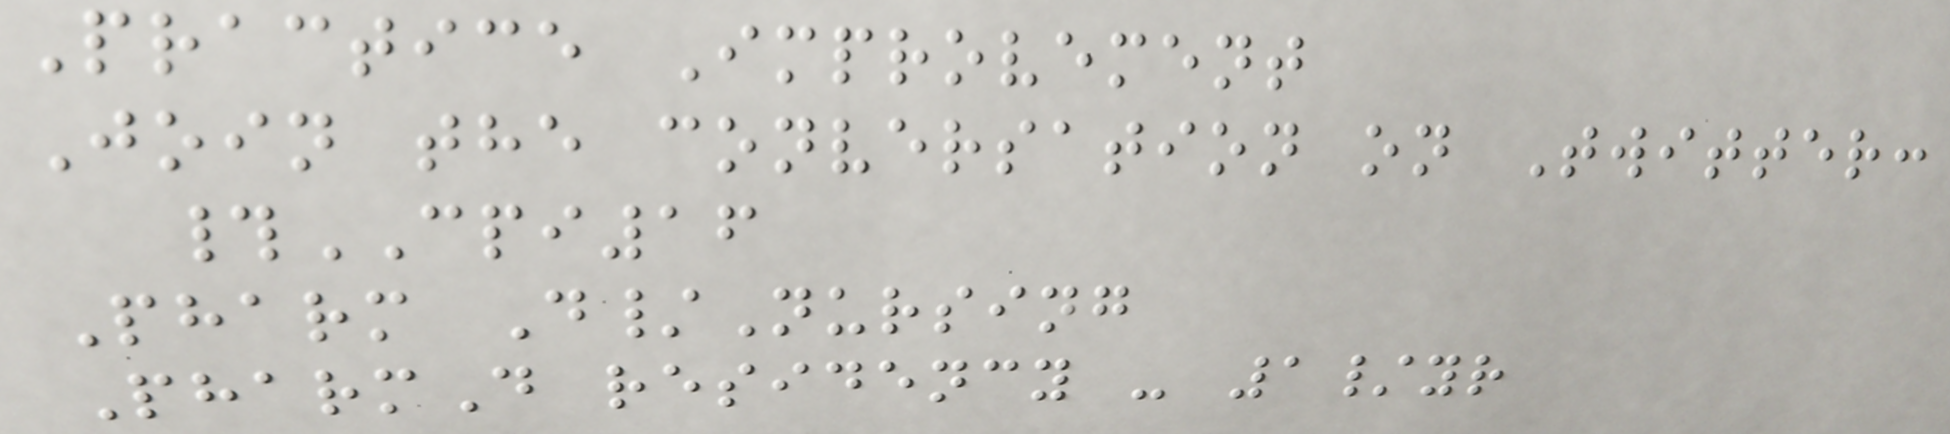Practice Improvement
Join the conversation on Twitter:
#CPI16
Pharm D/Nursing
PharmD residency - 1/yr
